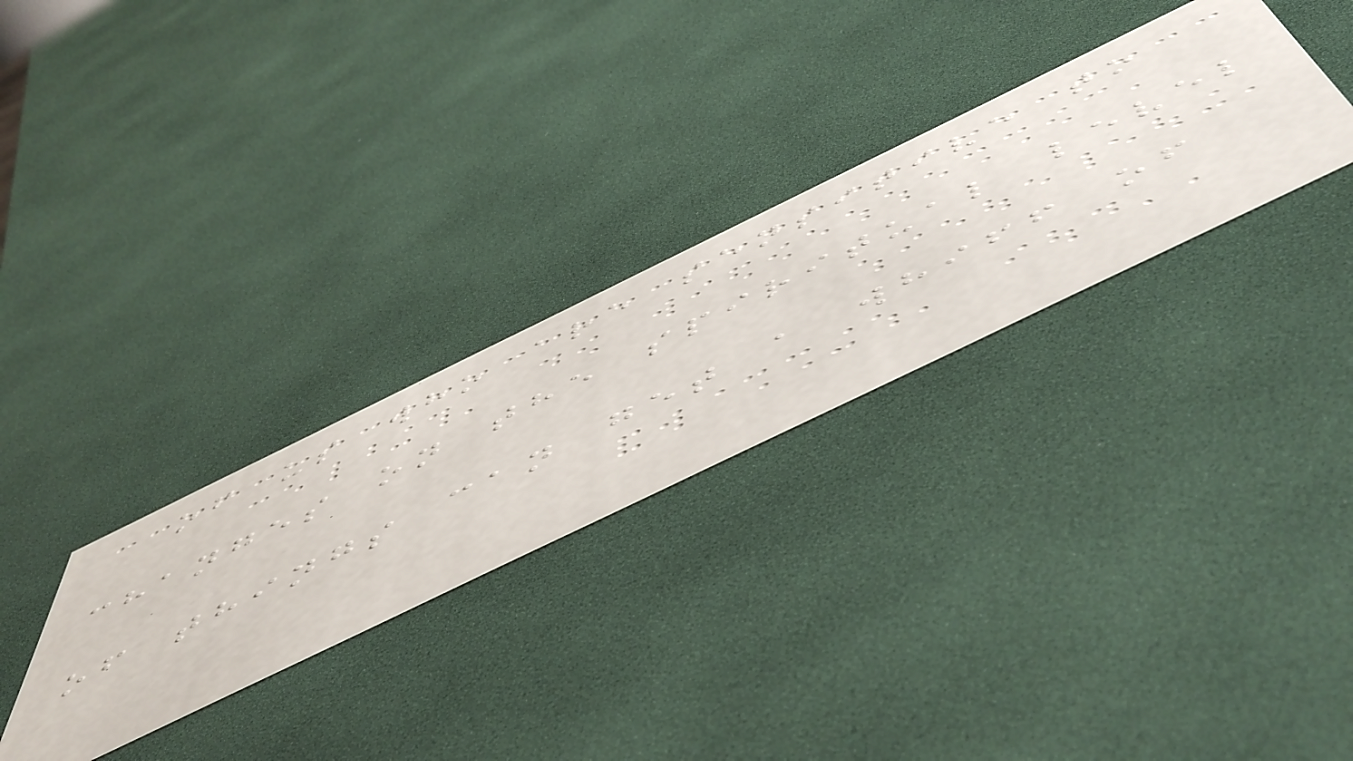of us who are sensitive to
changes on the spiritual level
of things can get a whiff of
